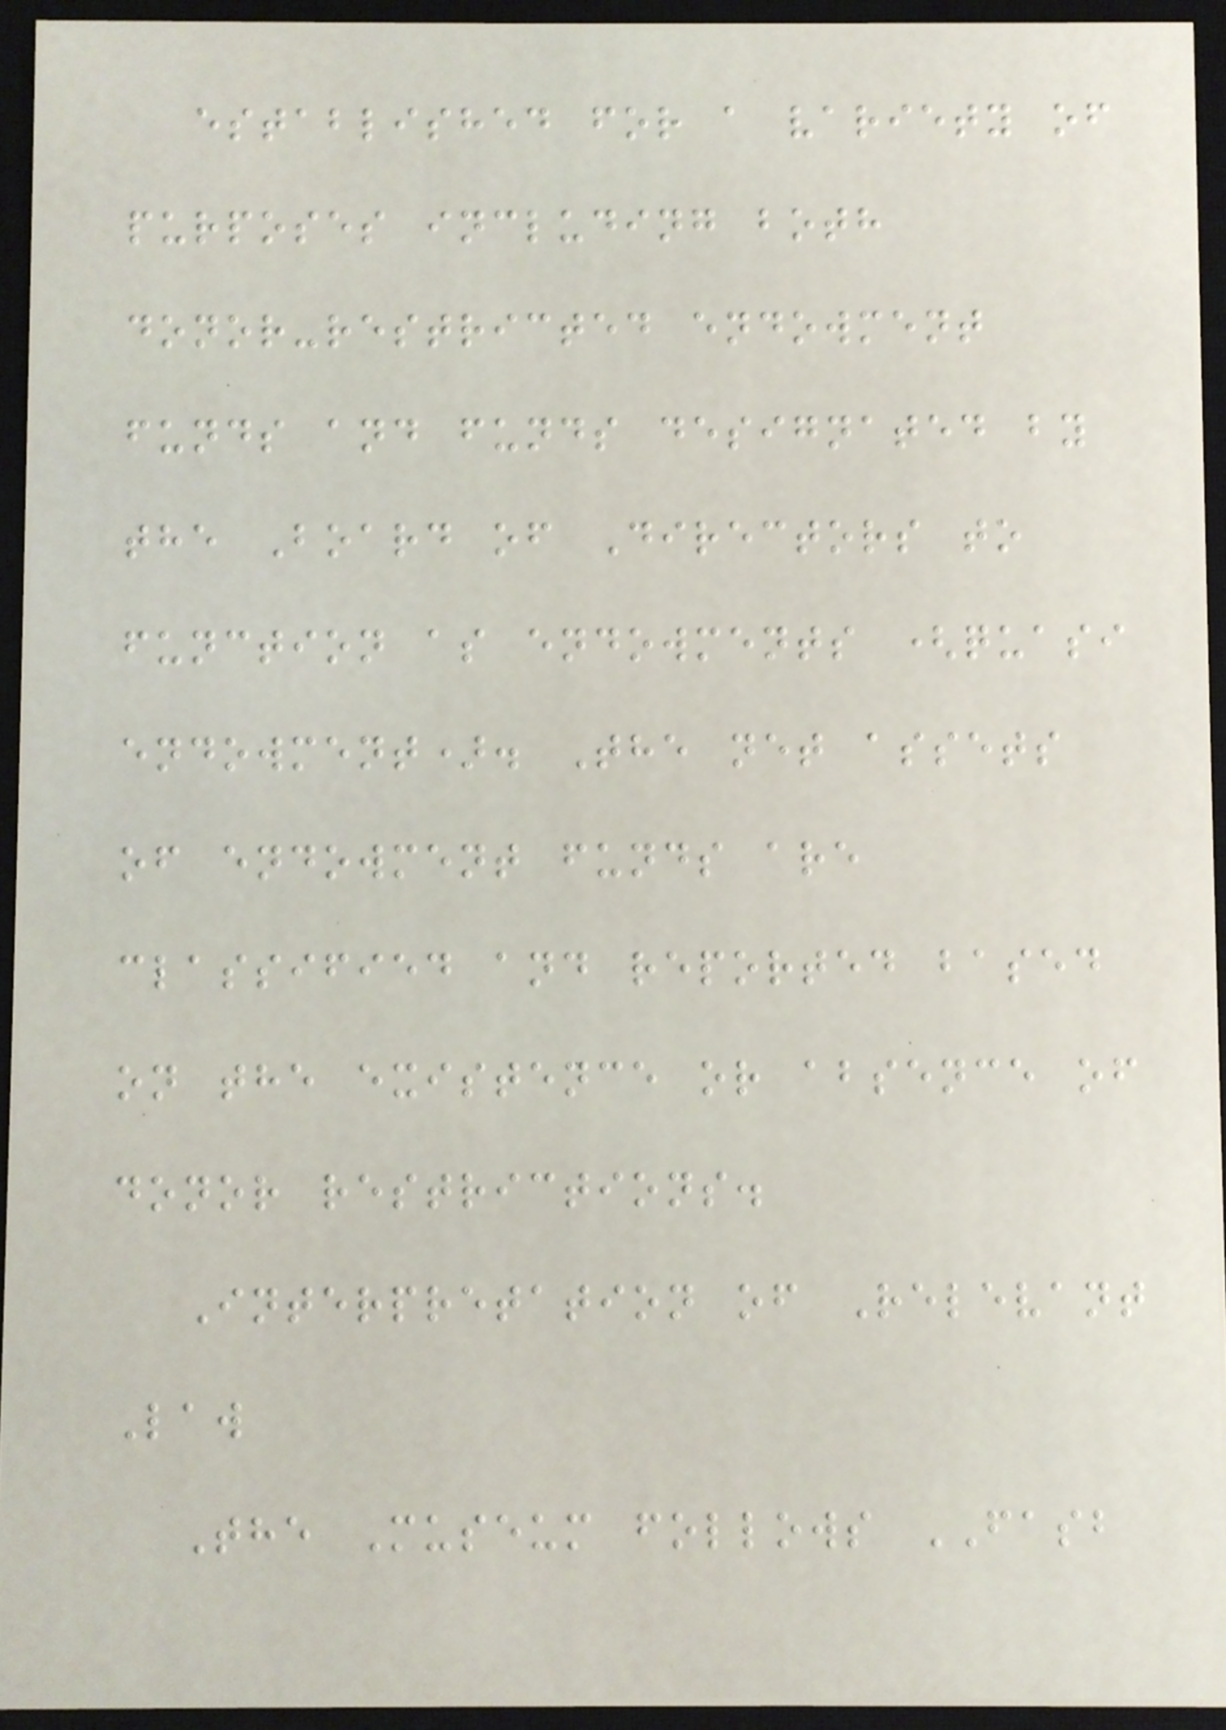established for a variety of
purposes including both
donor-restricted endowment
funds and funds designated by
the Board of Directors to
function as endowments (quasi
endowment). The net assets
of endowment funds are
classified and reported based
on the existence or absence of
donor restrictions.
Interpretation of Relevant
Law
The Museum follows FASB
